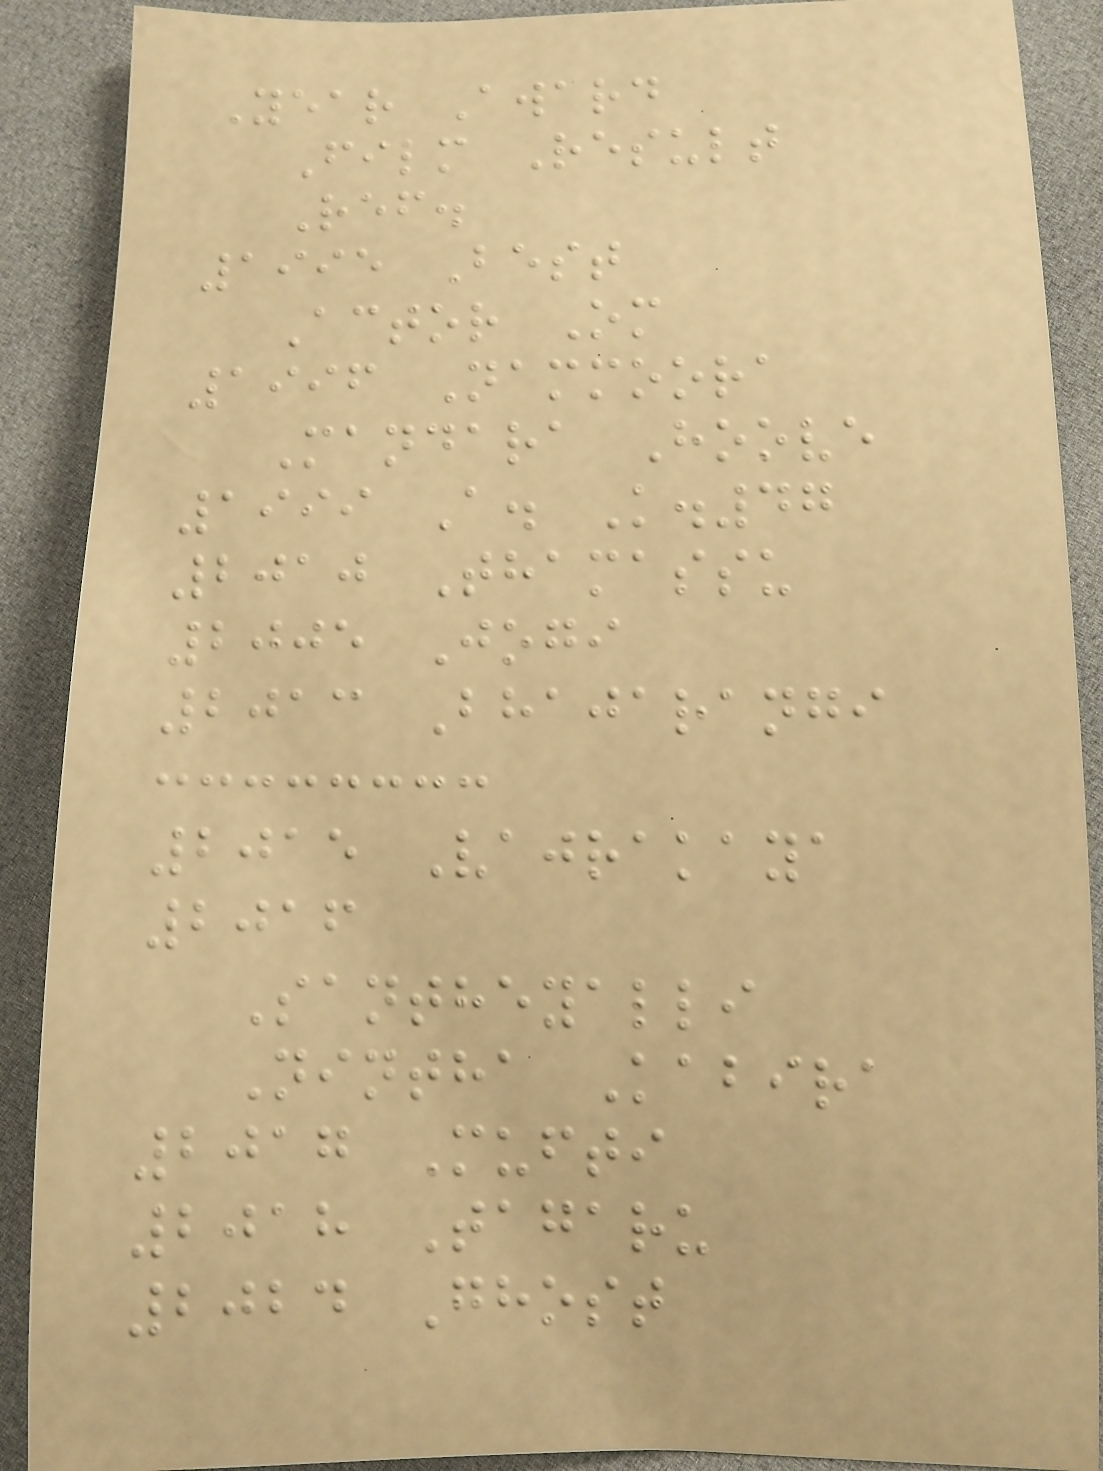Year Award
Film Result
Ref.
1995 Best
Actor Om
1996 Nammoora
Mandara Hoove
1999 A. K.47
2010 Thamassu
2005 Jogi
2013 Bhajarangi
2015 Vajrakaya
2016
Santheyalli
Nintha Kabira
2017 Mufti
2018 Tagaru
2024 Ghost
